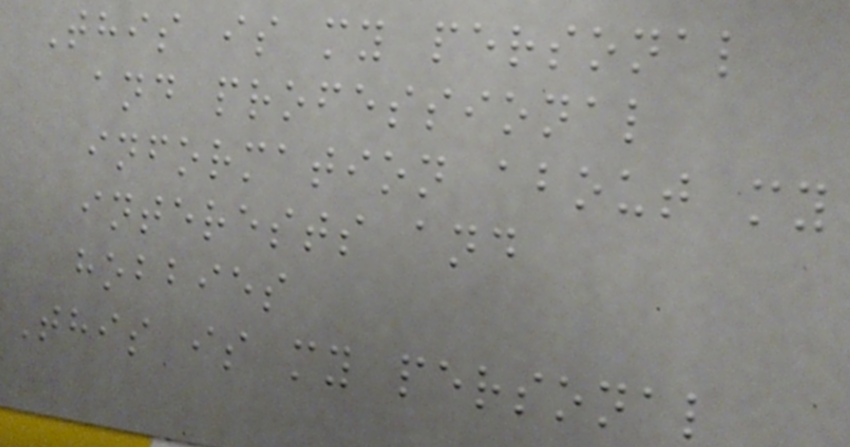This is my personal
and professional
information about my
interests and
hobbies
This is my personal
